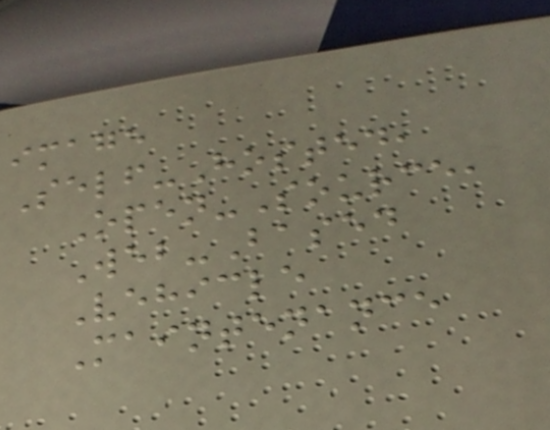image
Self-Hosted,
Open-Source,
Web-Based
Vehicle
Maintenance
